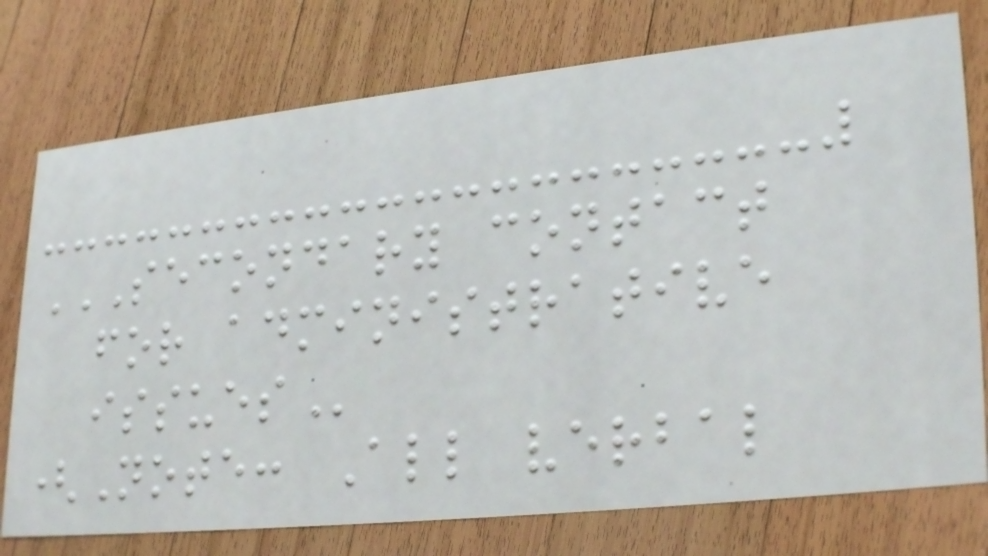SECONDARY CONTACT
FOR ADMINISTRATIVE
ISSUES
(Note: All verbal
